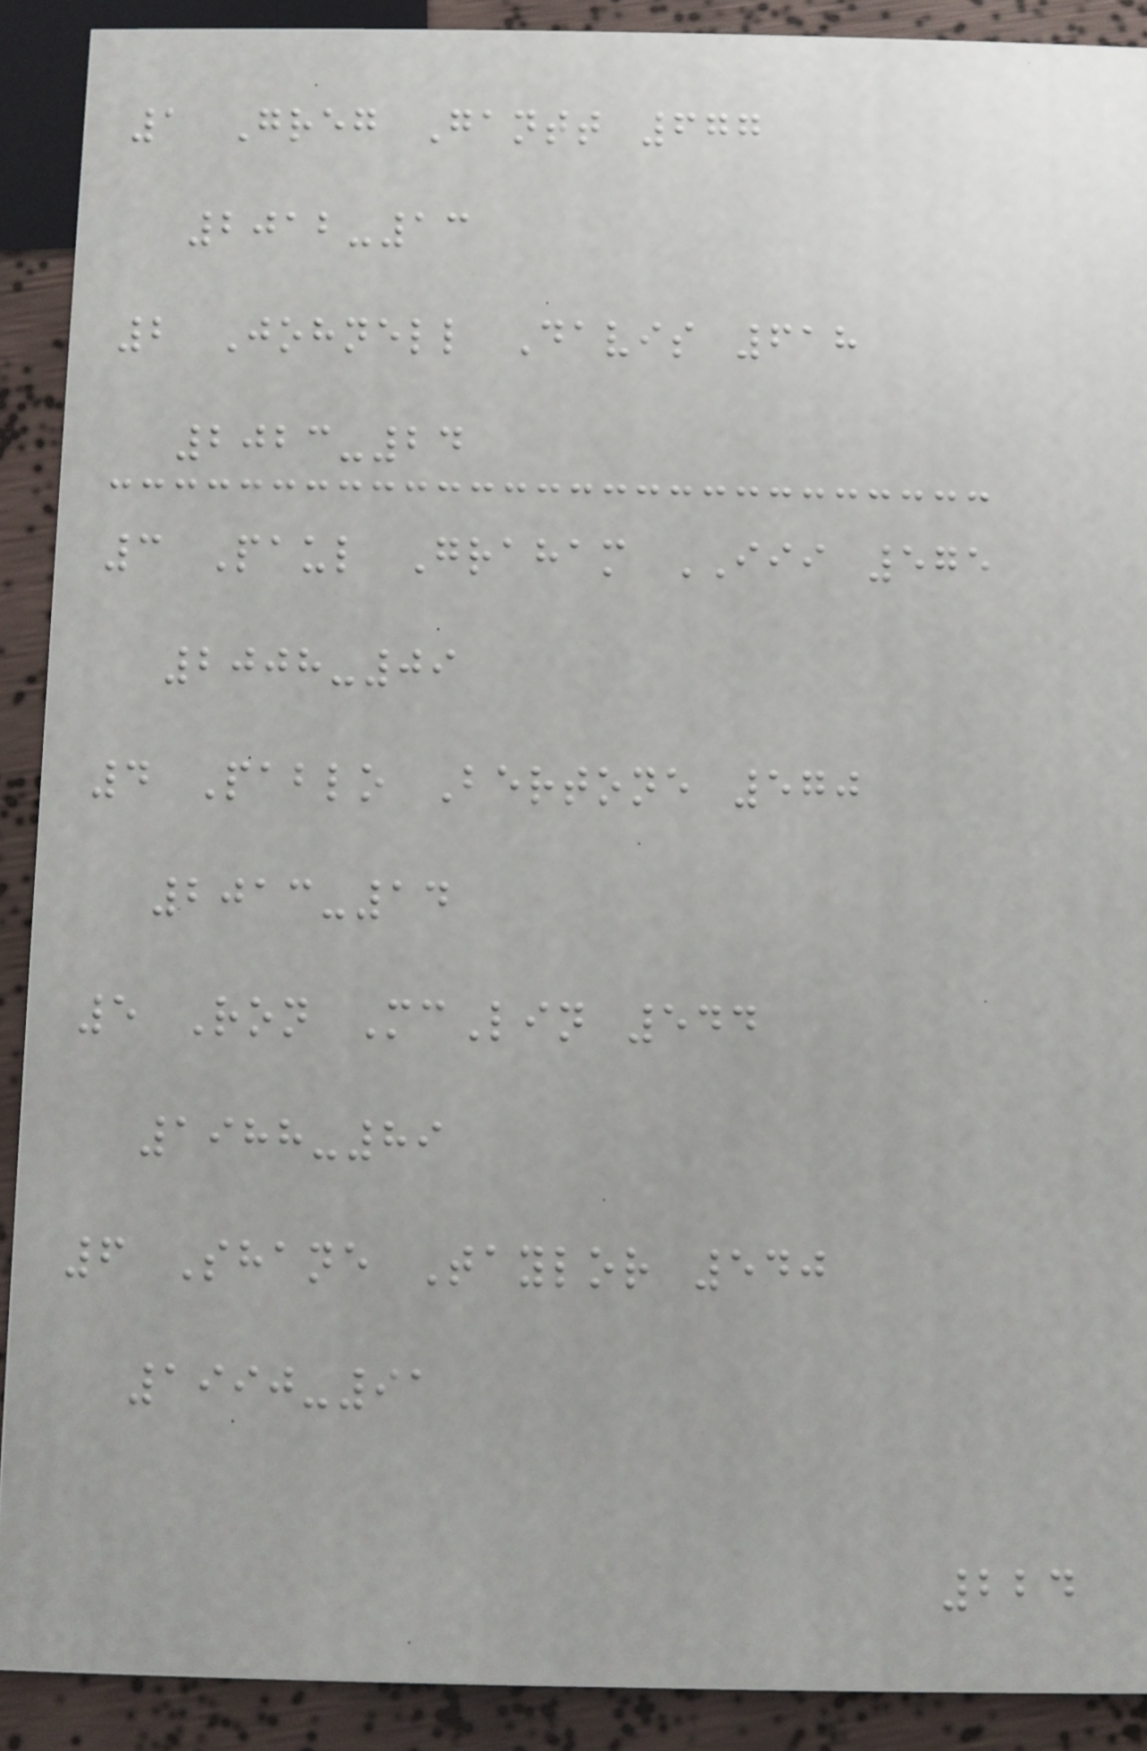1 Greg Gantt 677
2012-13
2 Johnell Davis 618
2023-24
3 Paul Graham III 575
2008-09
4 Pablo Bertone 570
2013-14
5 Ron McLin 544
1988-89
6 Shane Taylor 540
1990-91
224
